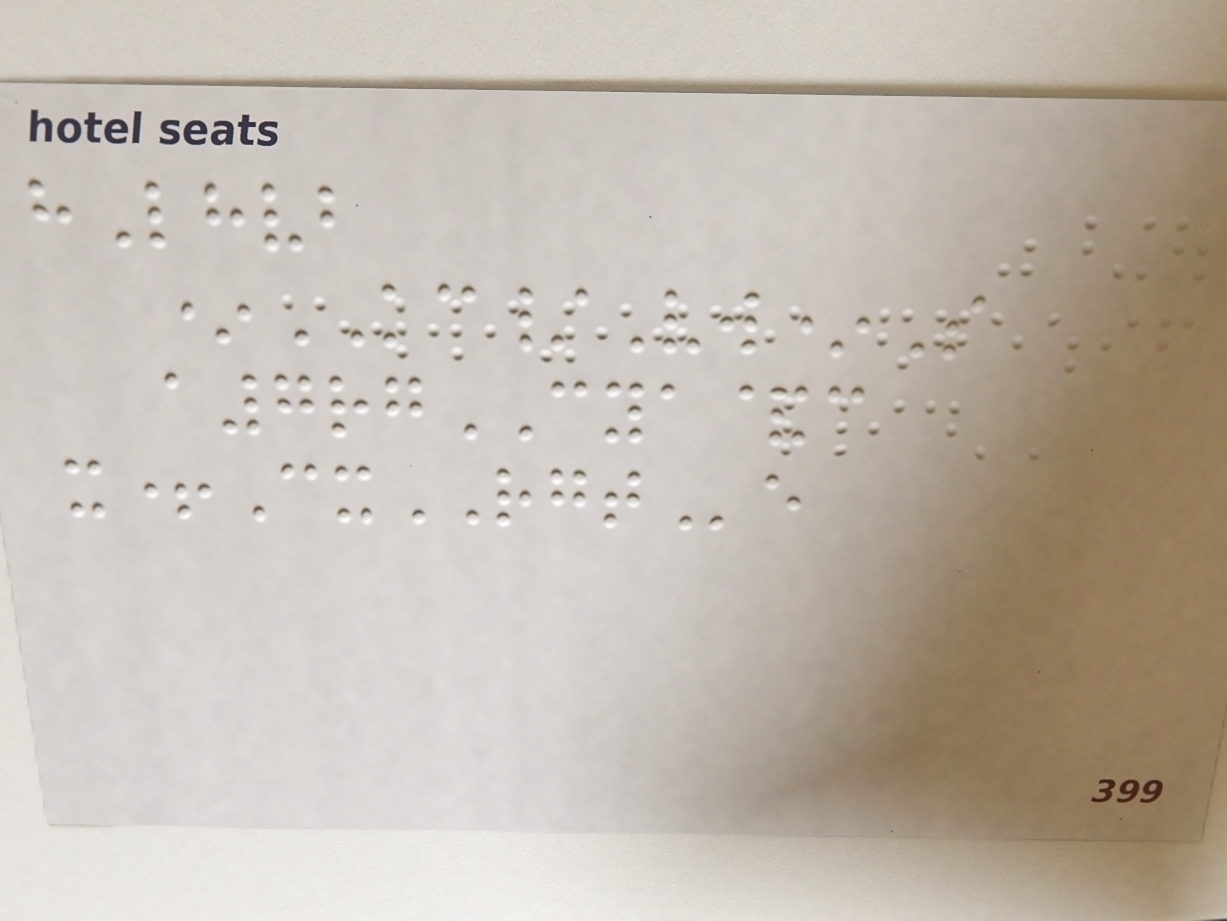hLhvb
*KC/Vw*S
a7rgCYA&c
x+CxRGTe
